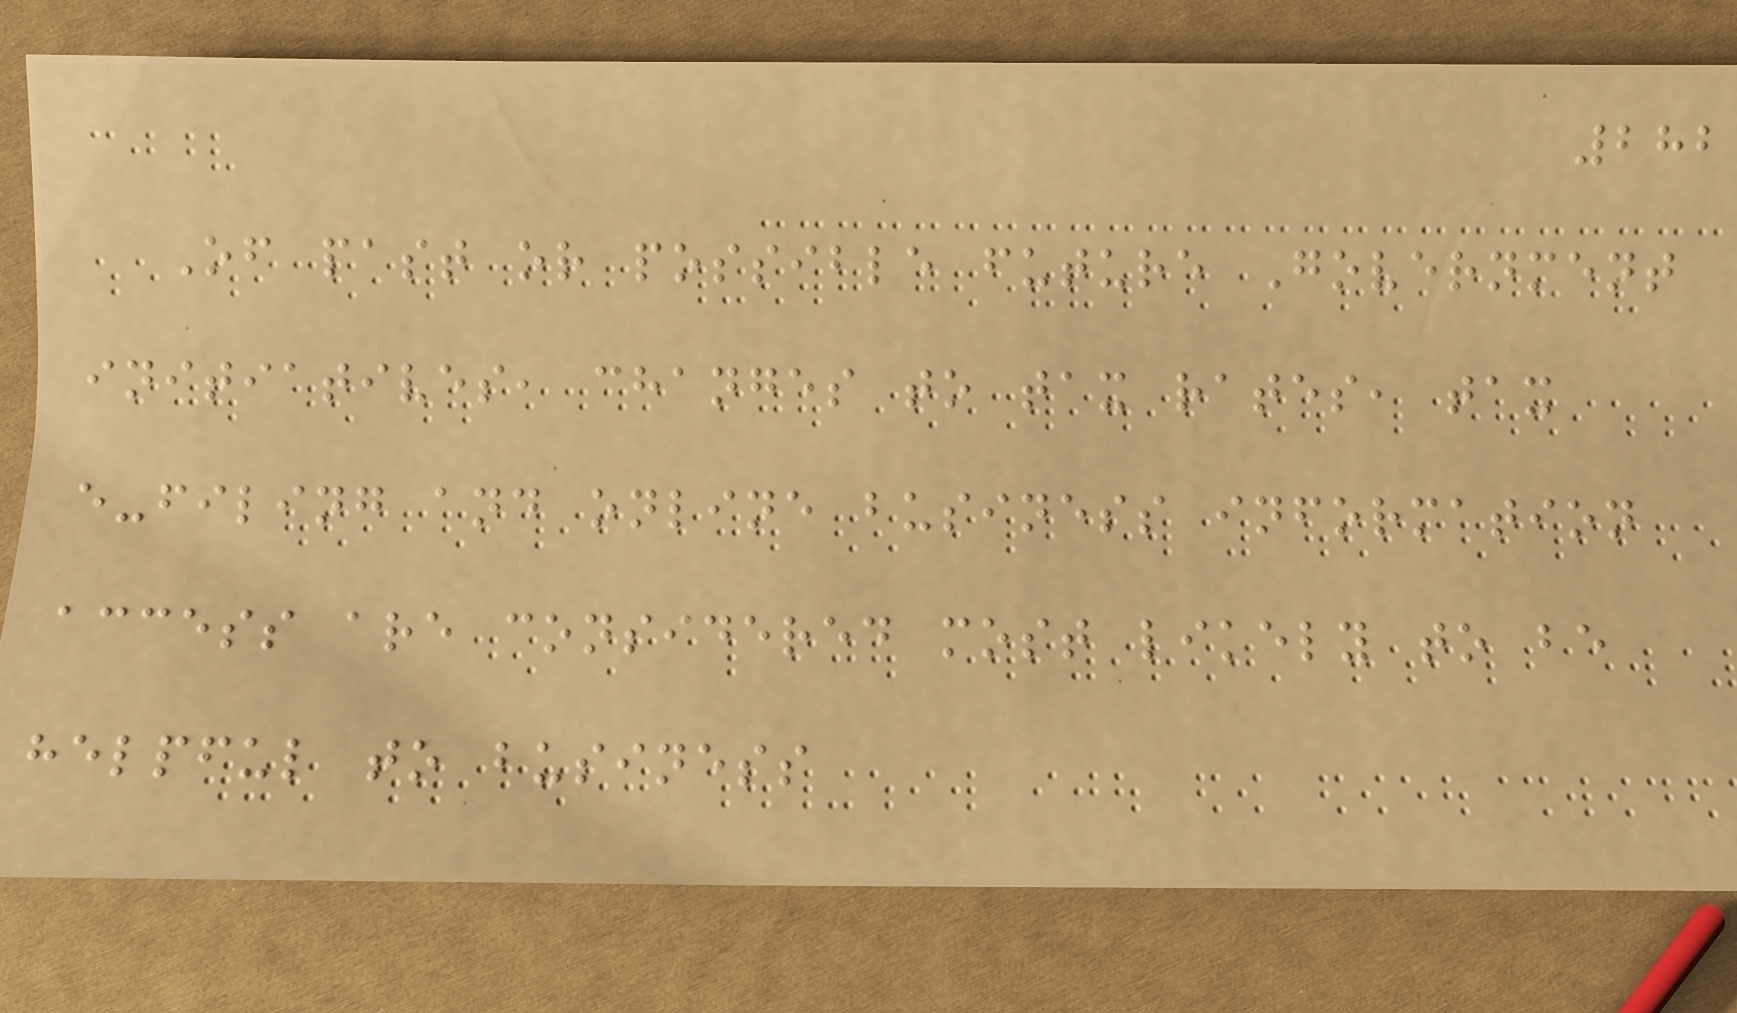282
Of past or possible future Government
initiatives, changes to tax rates, tax
e-filing and online business information
access are considered most likely to be
helpful to business
